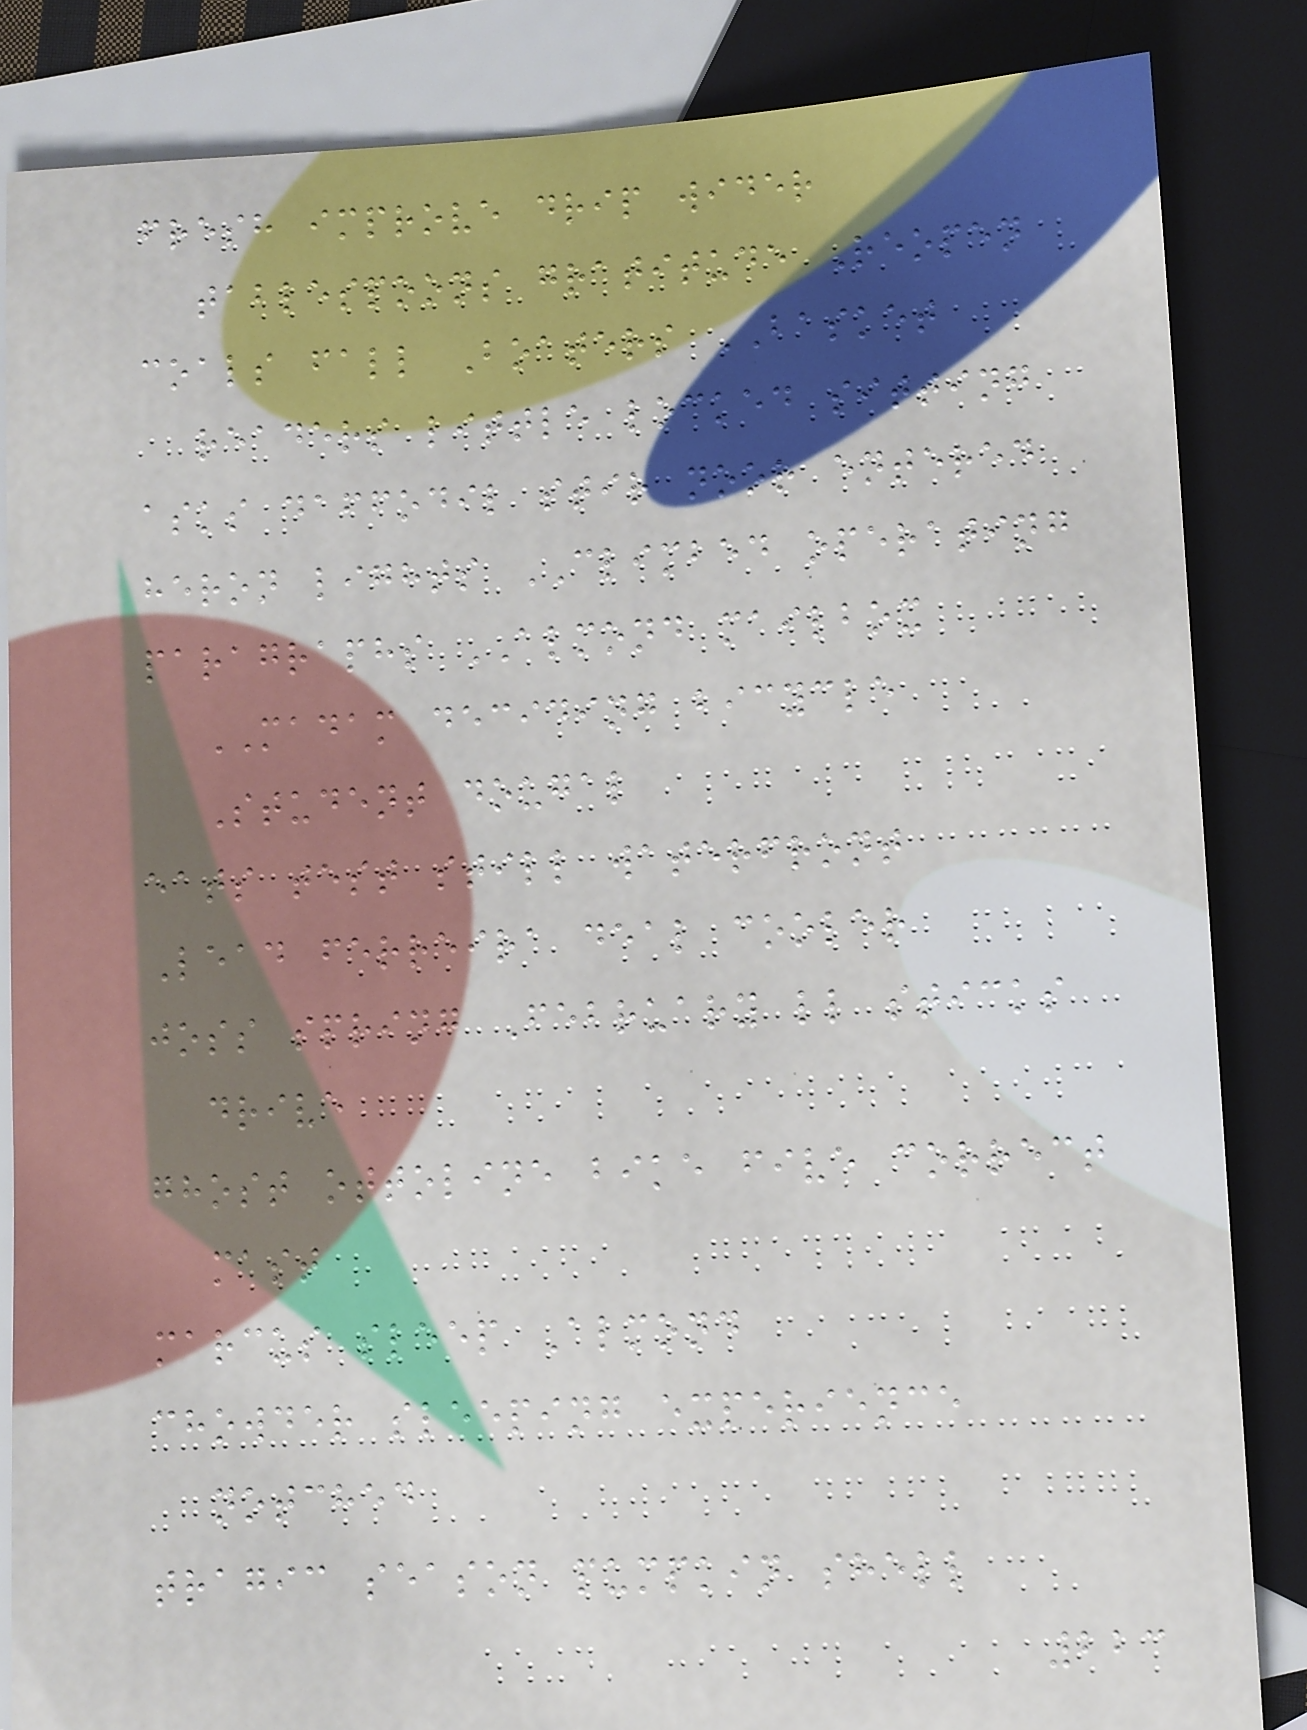fresh improve drip wider
tablespoons gratitude Reopen
coals fall Boaters BASKET
readers little locked sitting
asks daffodil stir noor entered
heron lights CLIMBED operating
paragraphs ALMOND mailbox
MADAM deciding bicycle
Student dougal
eats test still waterfront
Lead ferreira deal cooler
joss spring February ll sticks
drive
ghost ottoline bike five correct
mast
marcus sleep Almond
chowder sleeping experience
notched
tragic season pumpkin shell
223
